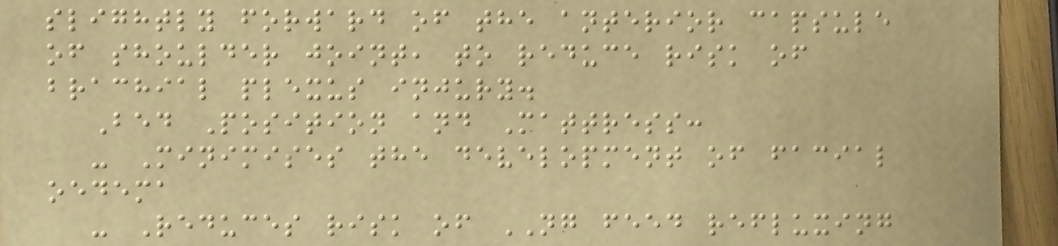slightly forward of the anterior capsule
of shoulder joint, to reduce risk of
brachial plexus injury.
Bed Position and Mattress:
- Minimises the development of facial
oedema
- Reduces risk of NG feed refluxing
